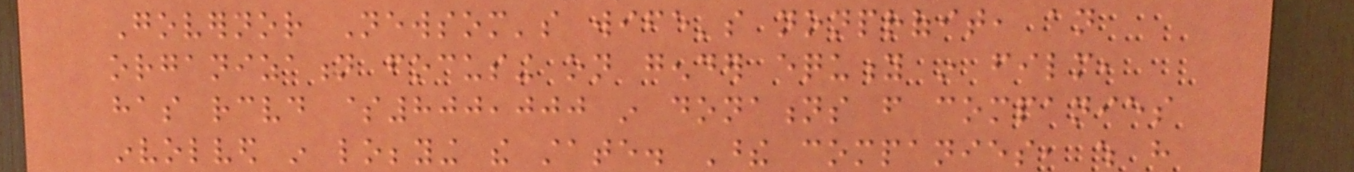Governor Newsom's wife's nonprofit, an
organization focusing on gender equity in film,
has received $800,000 in donations from companies
involved in lobbying the state. These companies, which have
